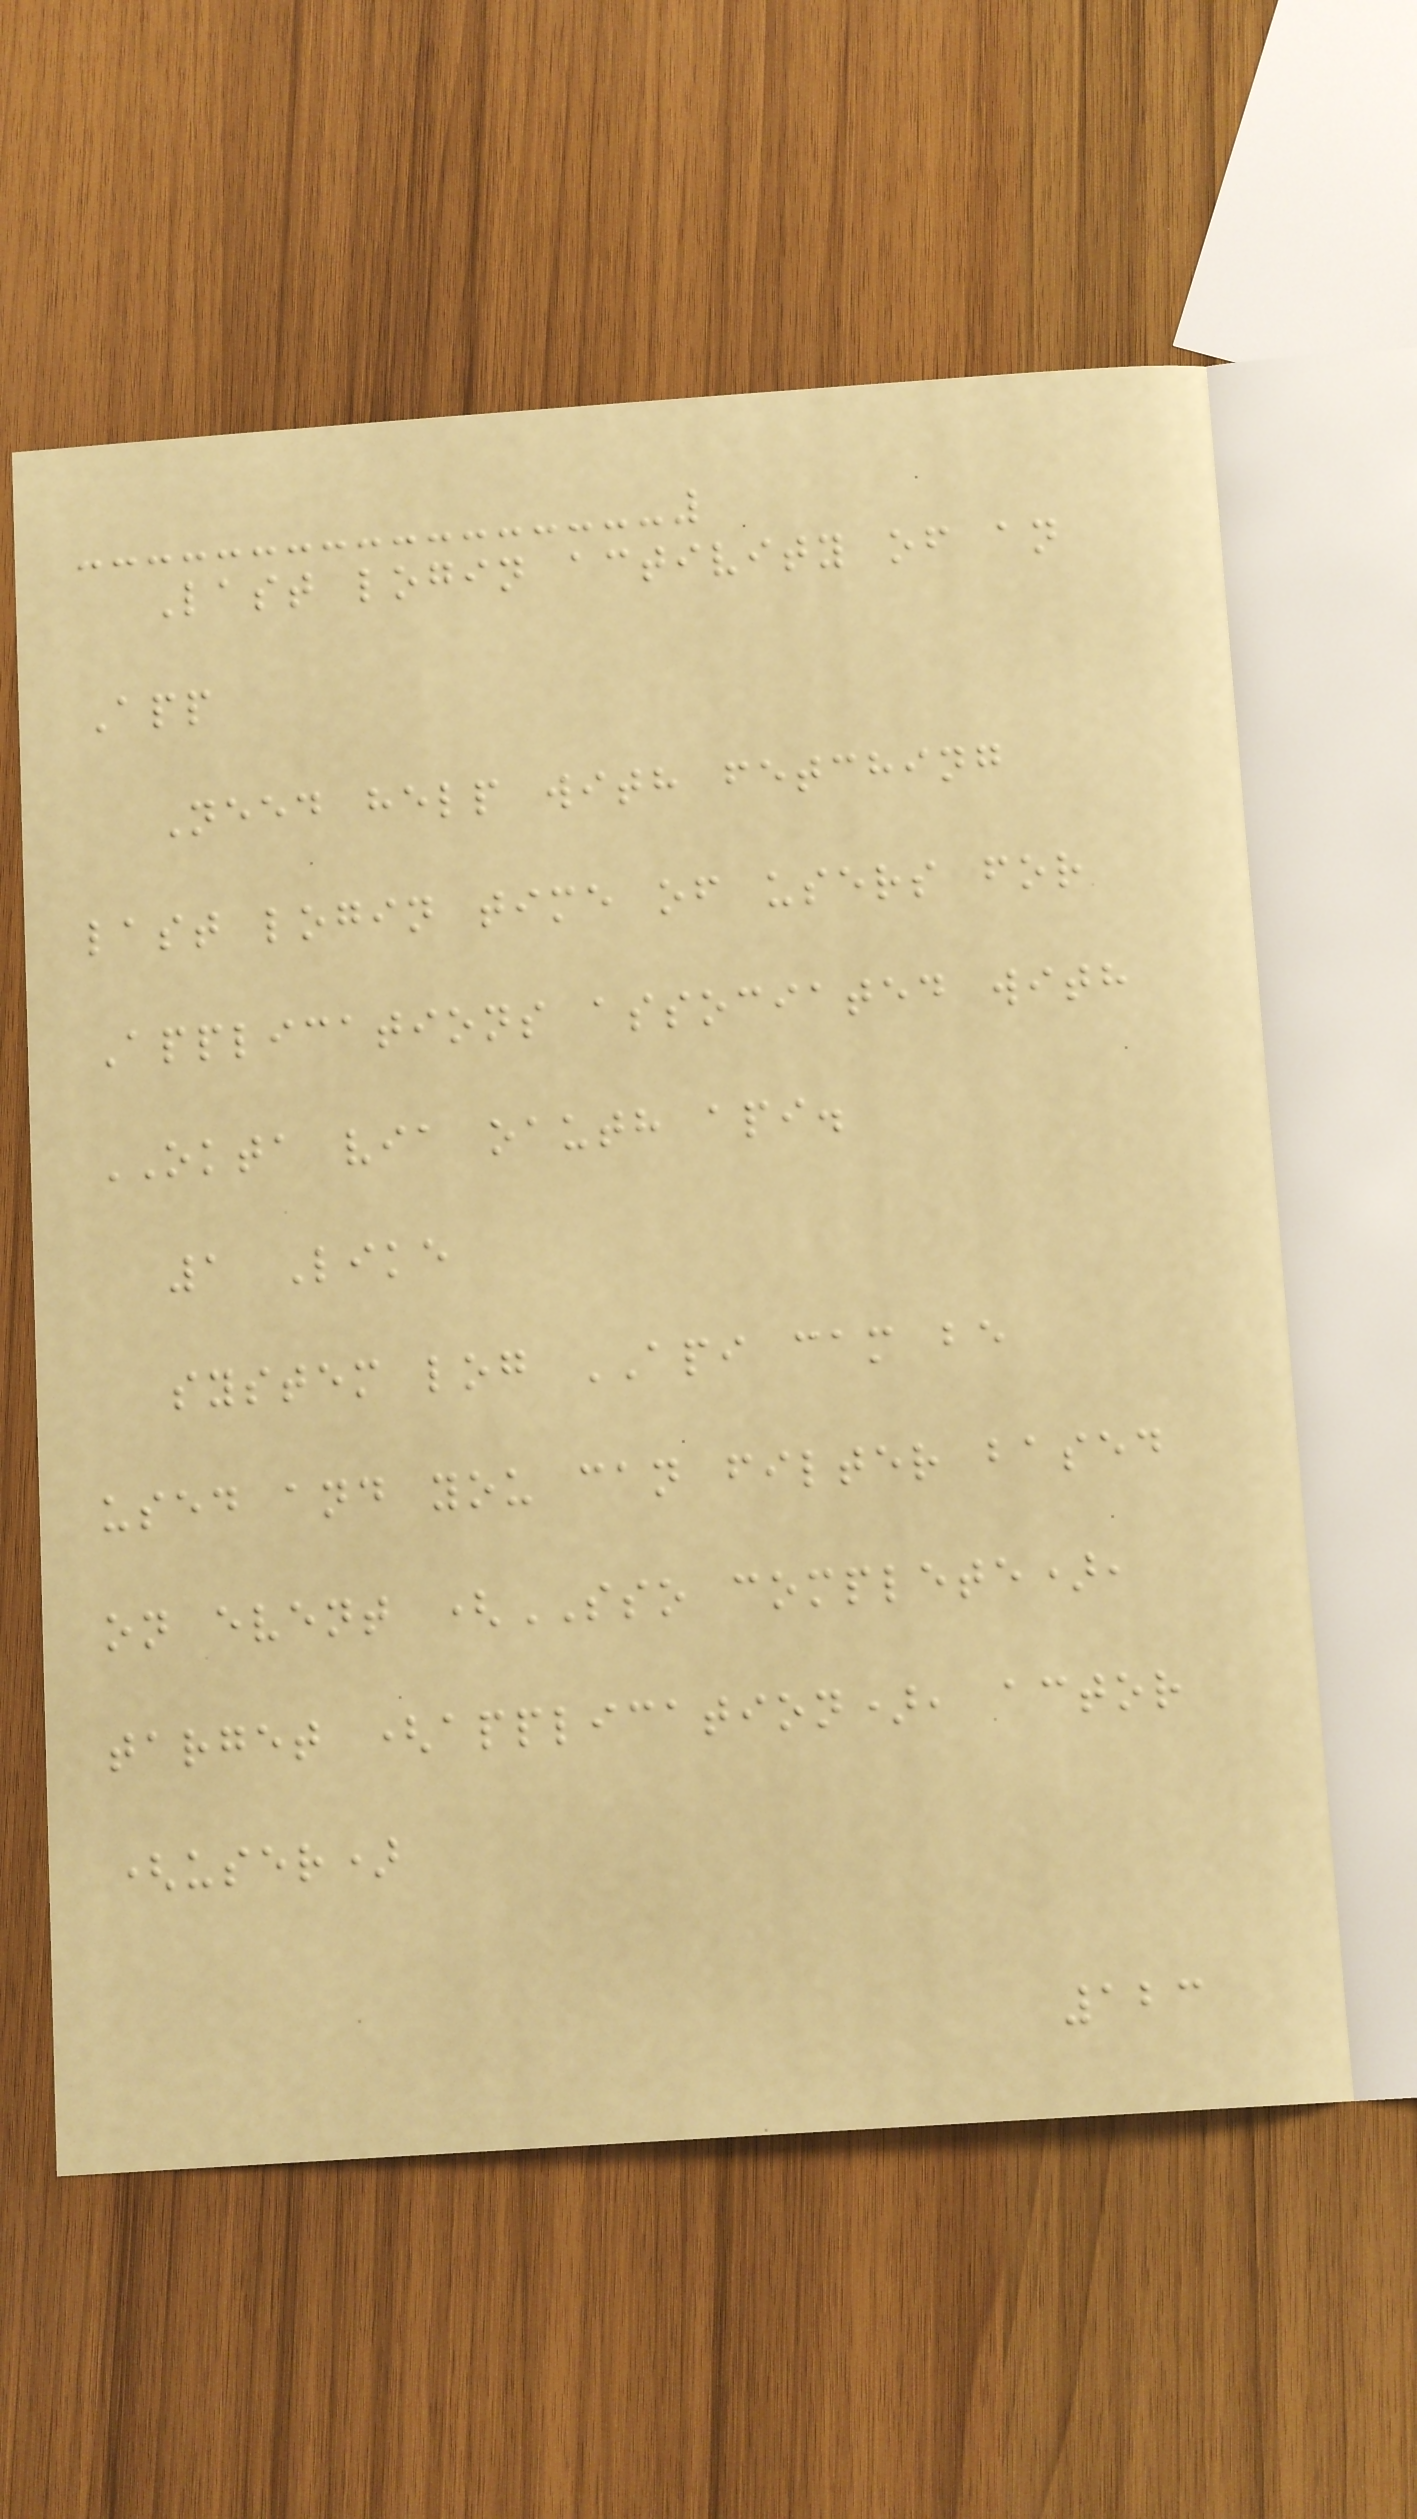Last login activity of an
App
Need help with fetching
last login time of users for
Applications associated with
OKTA via oauth api.
1 Like
system log API cam be
used and you can filter based
on event (SSO complete),
target (application), actor
(user)
123
